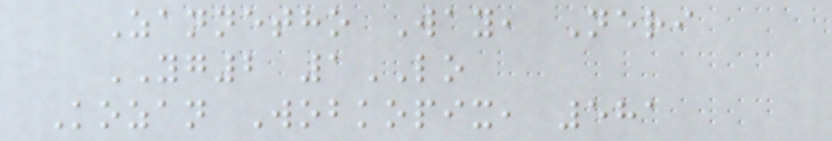Zannetho Way, Neri
YG2 1LO
Kozan Wobkopix, 581
